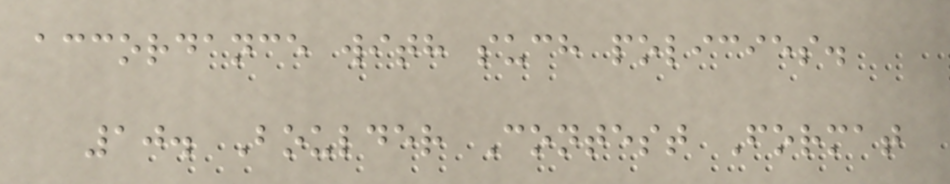accordance with such policies.
10. Boulder Contest Format
